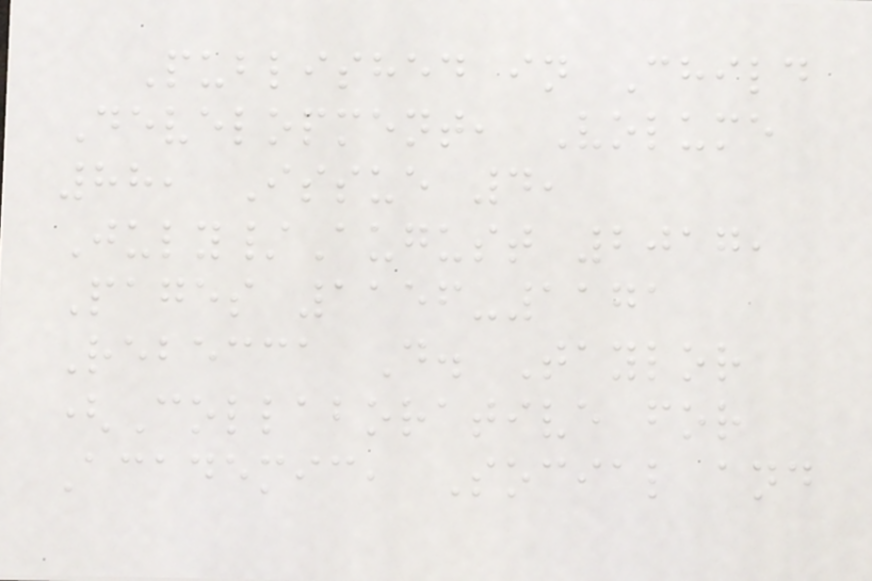Published in Child
Development, Volume
88, Issue 4,
July/August 2017,
Pages 1156-1171
Rebecca D. Taylor
(Collaborative for
Academic, Social and
